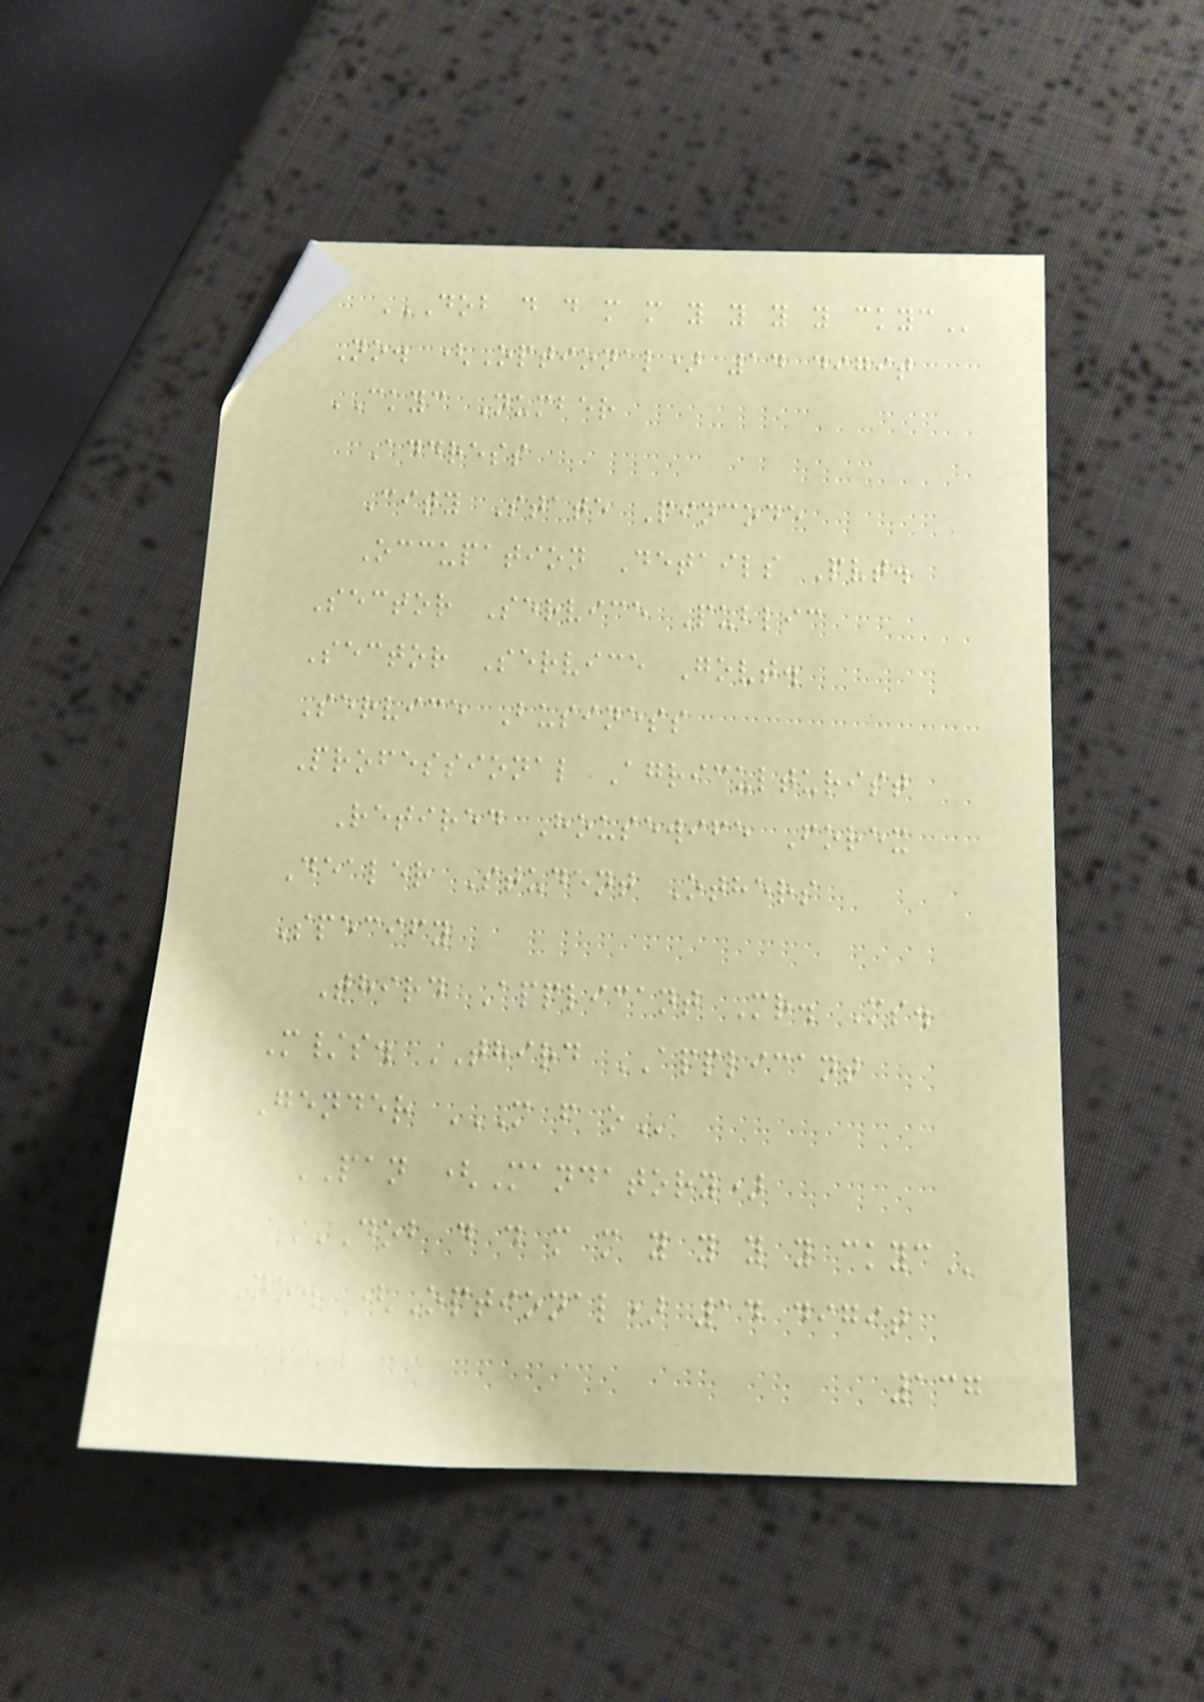DOB D D M M Y Y Y Y CKYC
No. (Optional) 14 digit
CKYC Number
Address
City State Pincode
Occupation Details Pvt.
Sector Service Public
Sector Service Govt.
Service Business
Professional Agriculturist
Retired Housewife Forex
Dealer Student Others
Specify
Third Applicant Mr. Ms.
M/s. THIRD APPLICANT
Gender M F O
PAN (Mandatory)
DOB D D M M Y Y Y Y CKYC
No. (Optional) 14 digit
137
